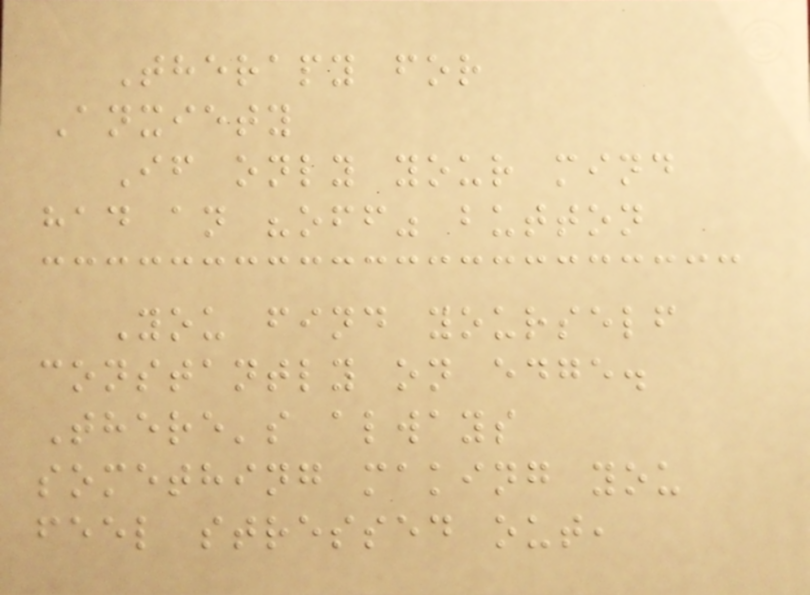Therapy for
Anxiety
If only your mind
had an "off" button
You find yourself
constantly on edge.
There's always
something making you
feel stressed out,
